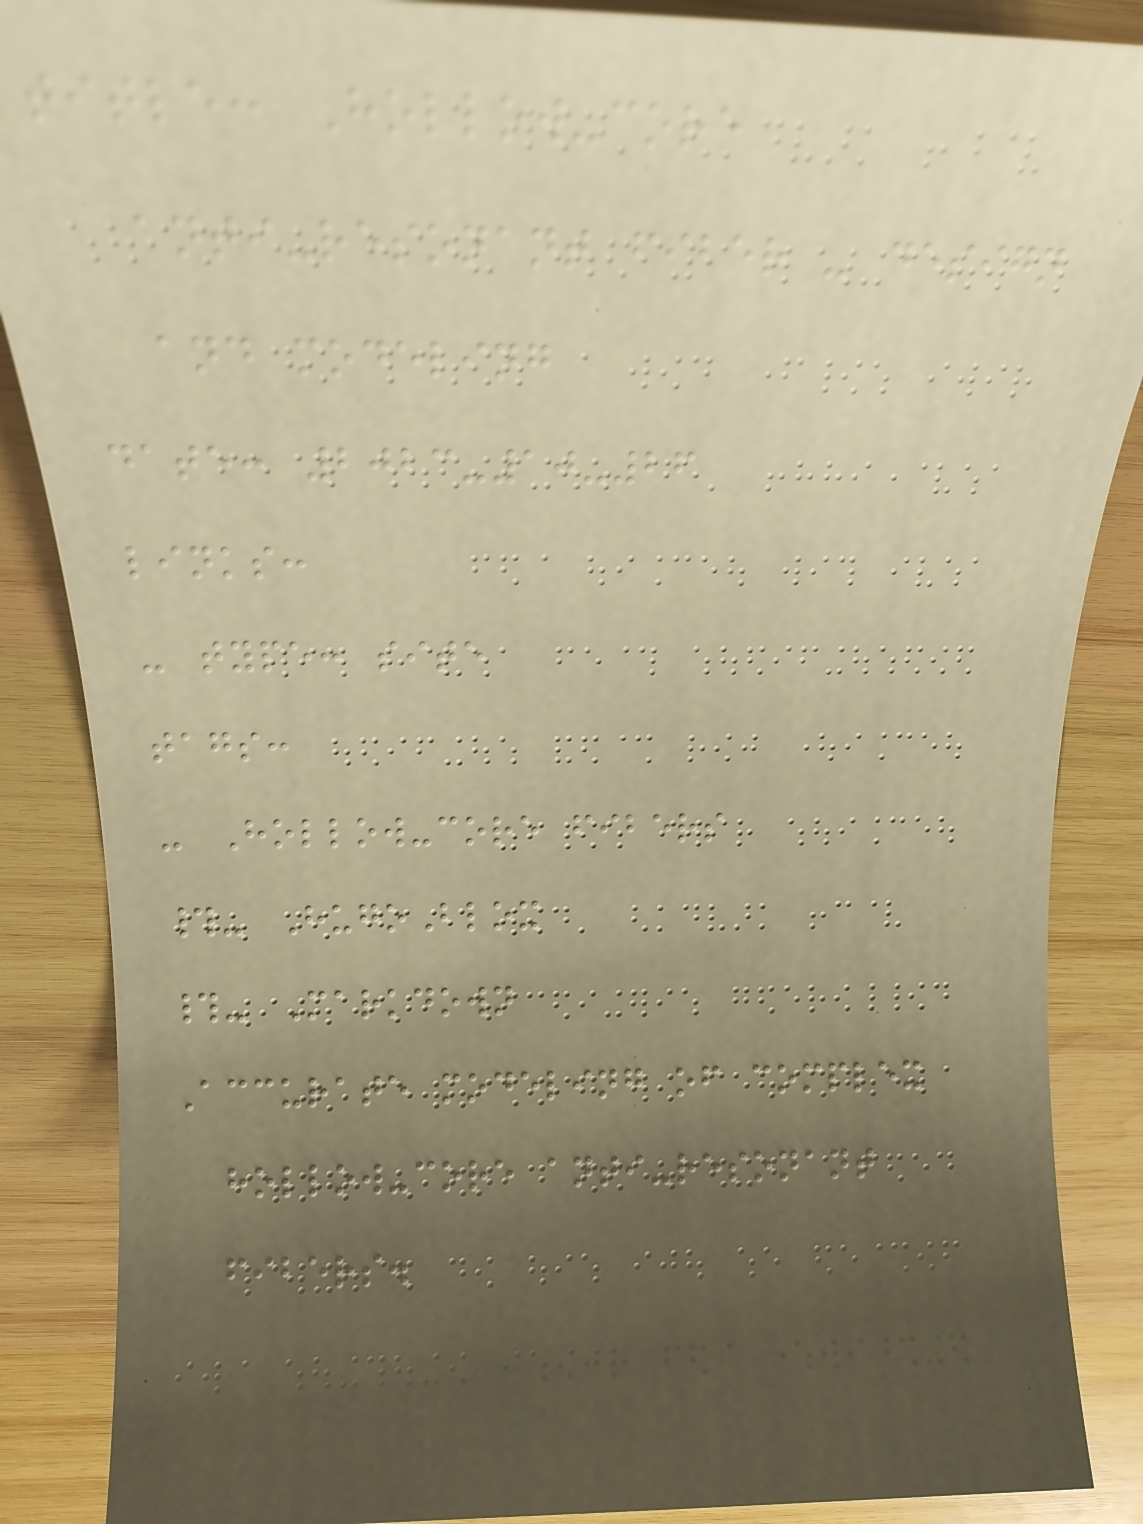title: Hollow-core
anti-resonant fiber - design
and modeling
date: 2023-10-26
links:
- type: site
tags:
- Hollow-core fibers
#- HugoBlox
#- Markdown
Accurate modeling of complex
hollow-core anti-resonant
fibers.
